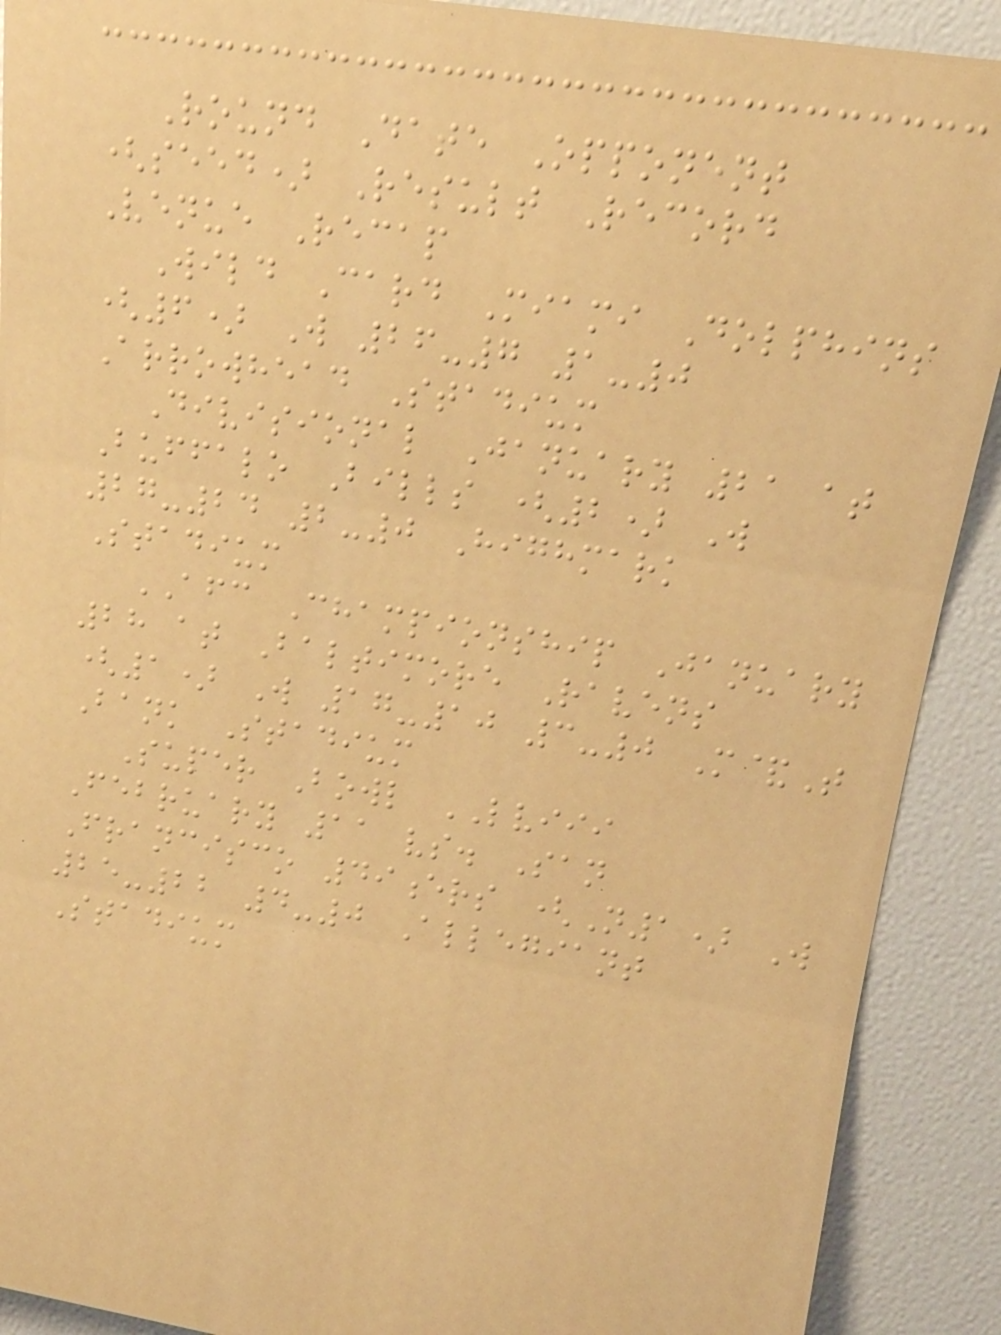Round Date Opponent
(seed) Result Record
Venue Recap
Wild Card Miami Dolphins
(6) W 26-7 1-0
Arrowhead Stadium
Divisional January 21 at
Buffalo Bills (2) W
27-24 2-0 Highmark
Stadium
AFC Championship January
28 at Baltimore Ravens
(1) W 17-10 3-0 M&T
Bank Stadium
Super Bowl LVIII
February 11 vs. San
Francisco 49ers (N1) W
25-22 4-0 Allegiant
Stadium
